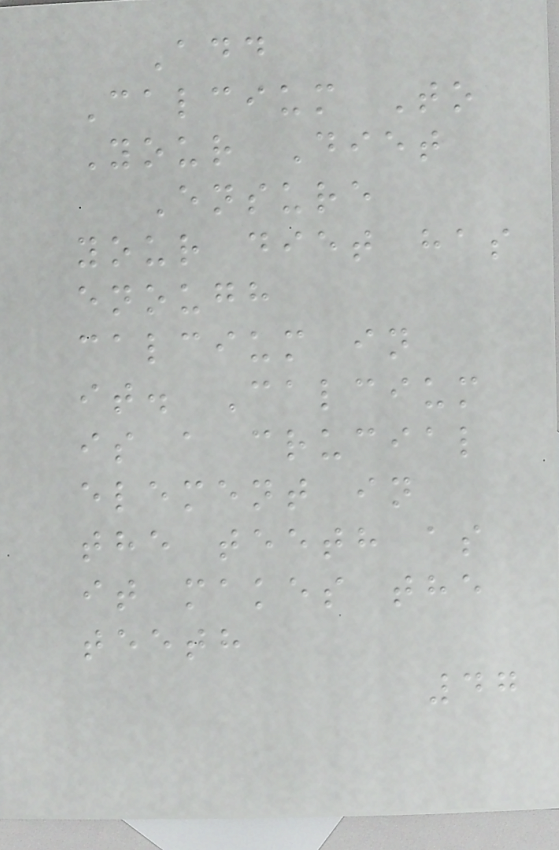Add
Calcium To
Your Diet
Ensure
your diet has
enough
calcium in
it. Calcium
is a crucial
element in
the teeth as
it makes the
teeth
47
